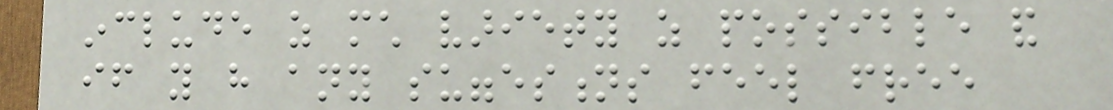include as much variety as possible and
if you have any suggestions feel free
